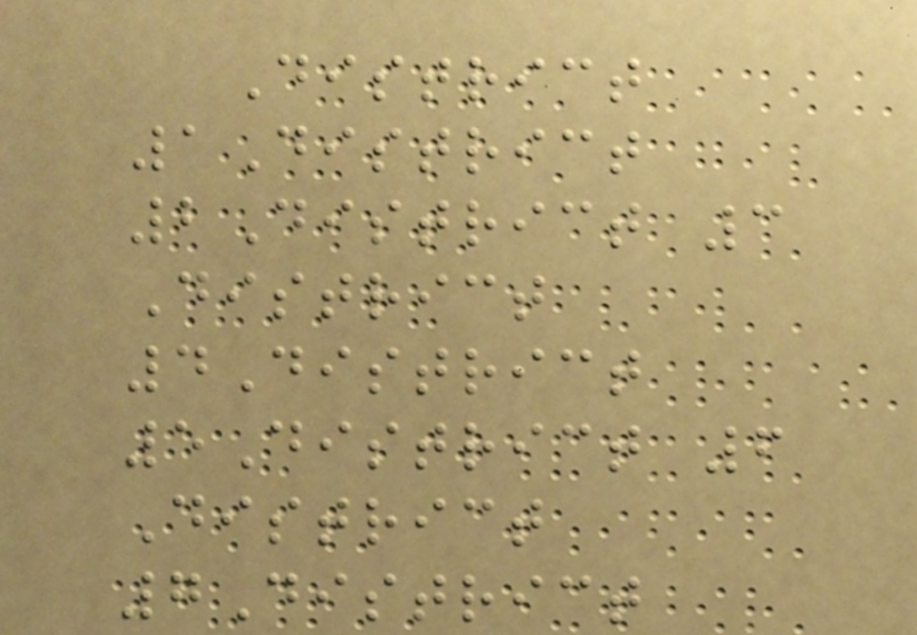District
1District
2District 3
District
4District
5District 6
District
7District
